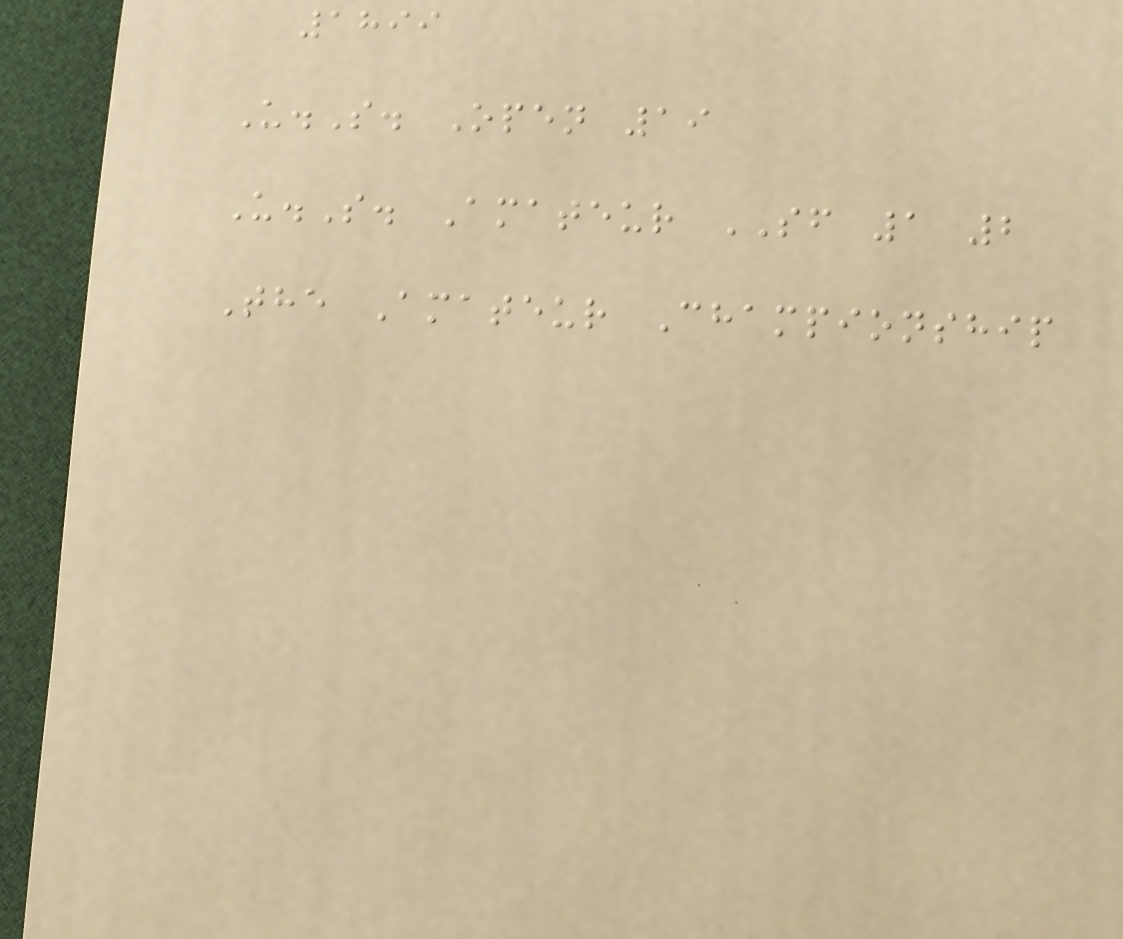1899
U.S. Open 19
U.S. Amateur SF 1 2
The Amateur Championship
